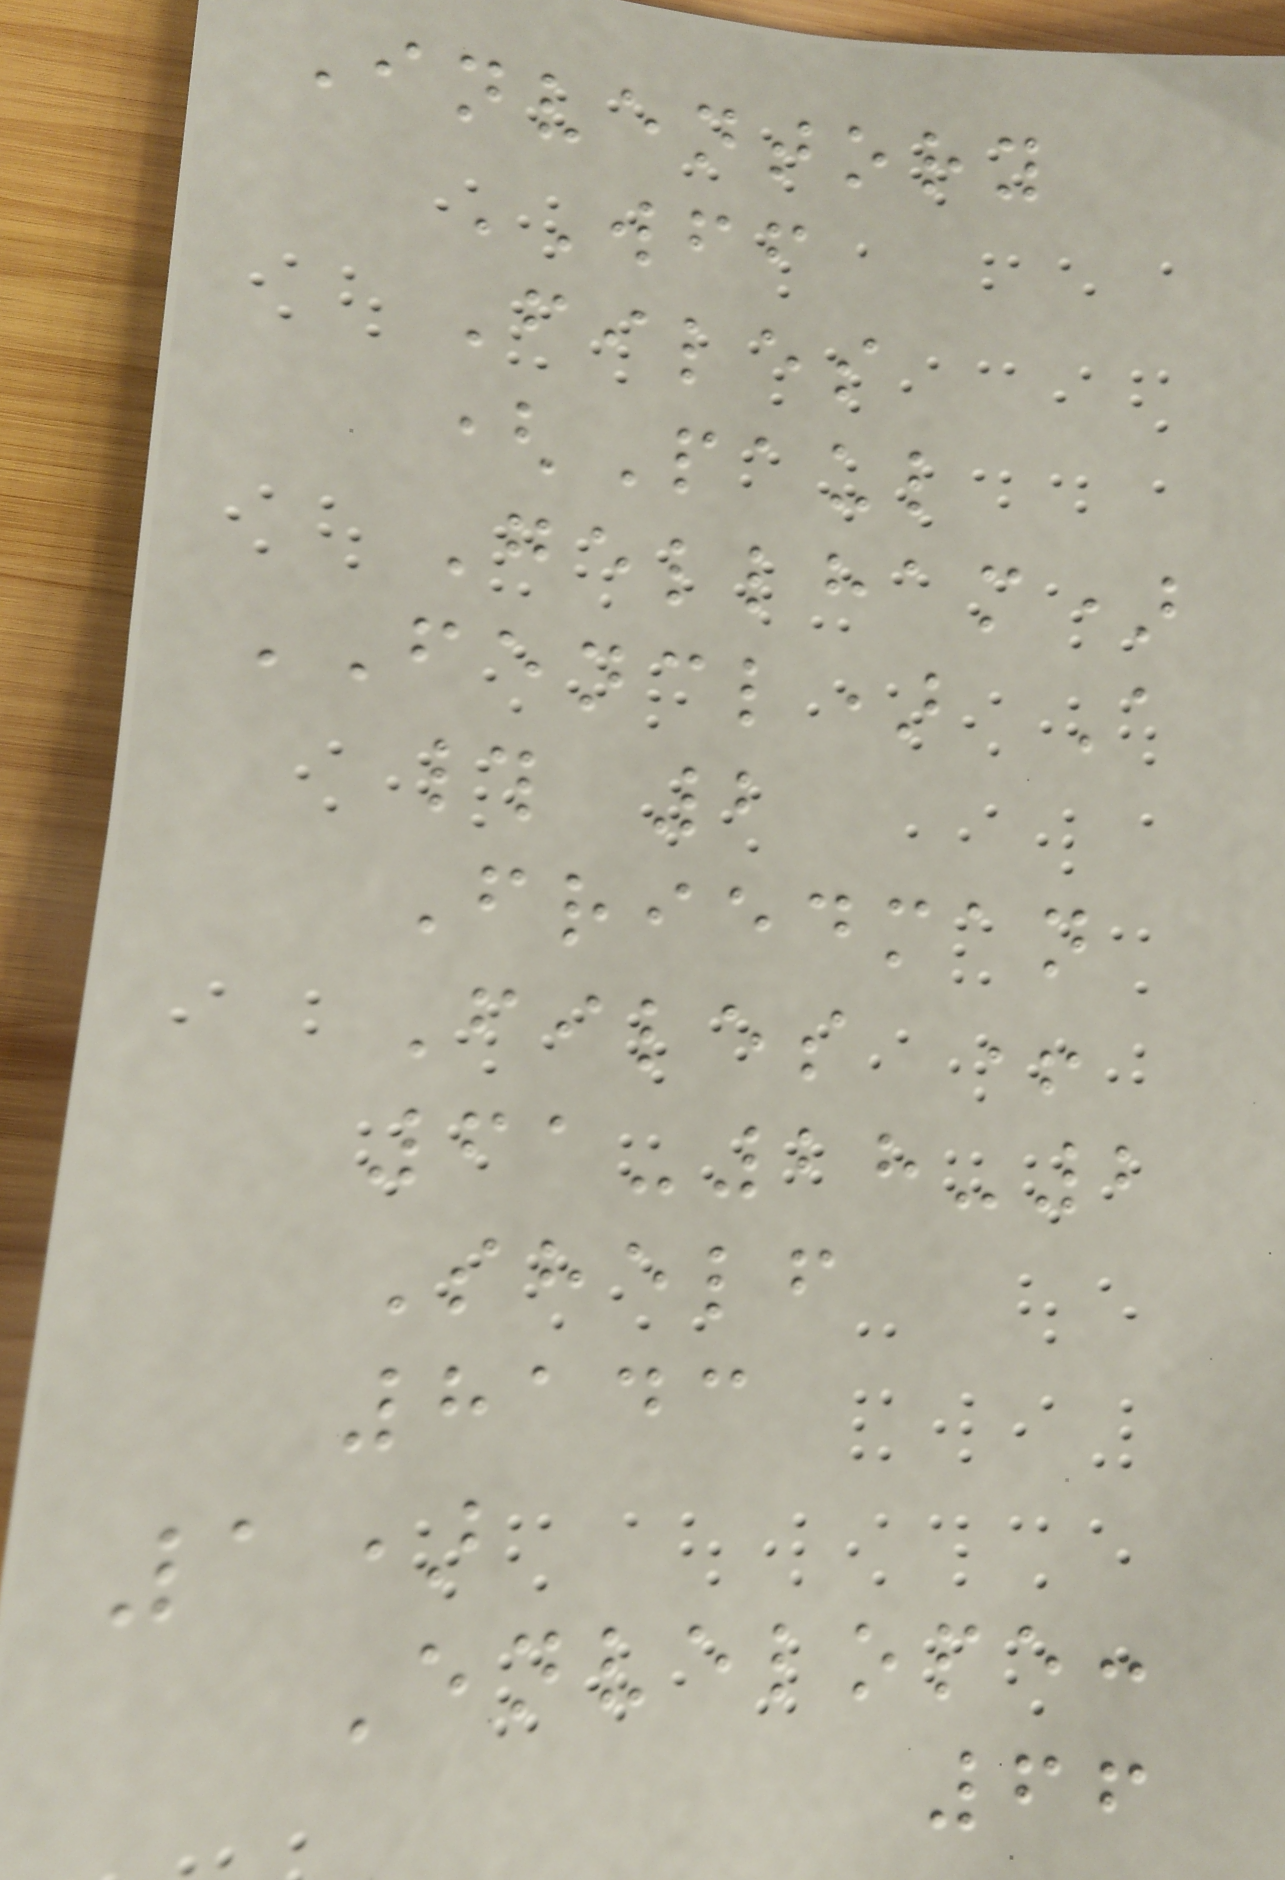Inventory
WFF
Files
(Paul
Gellham)
FENCL) A
# 2
Friedman
Files +
61-28-2
Shelf
8143
1)
Envelope:
66
